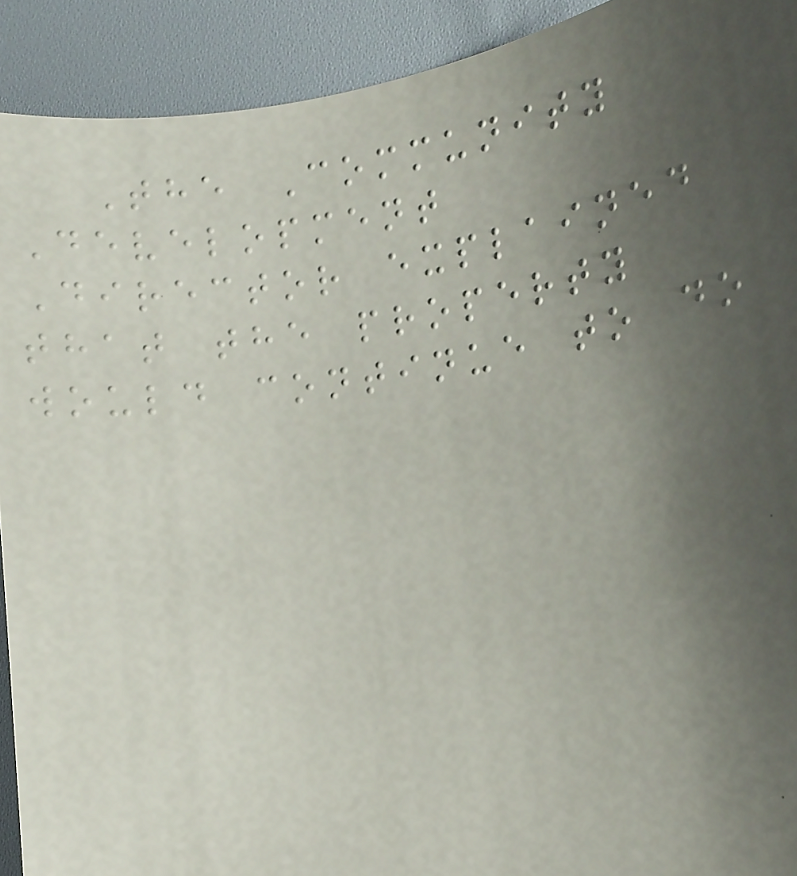The Community
Development
Director explained
that the property
would continue to do
